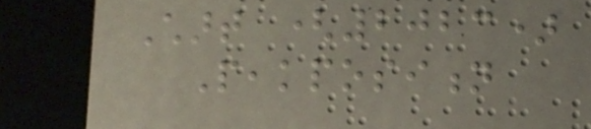Chart (2023)
Peakposition
